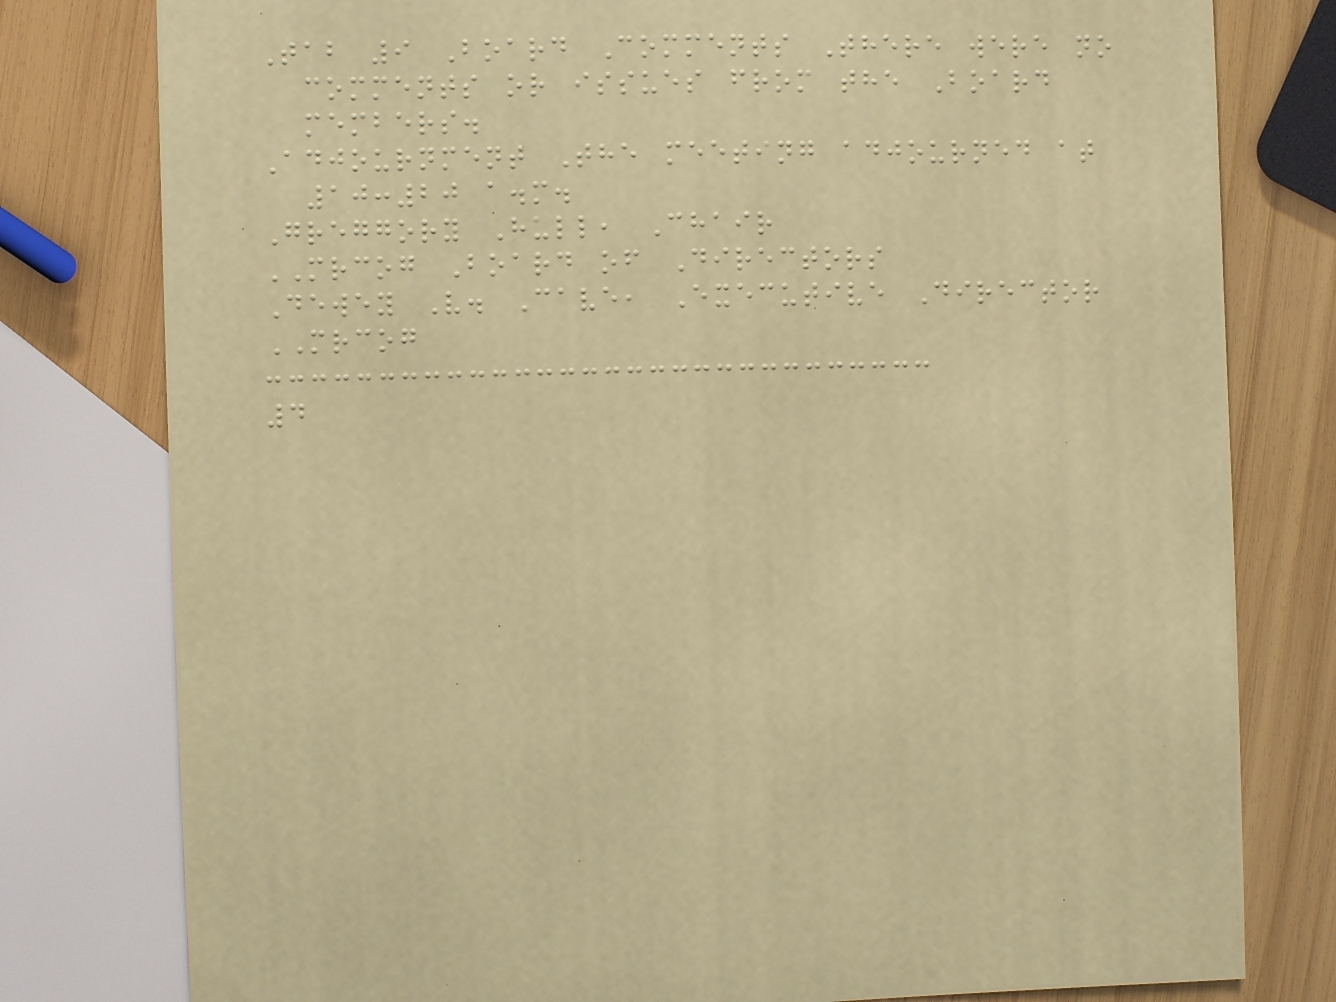Tab 9 Board Comments There were no
comments or issues from the Board
members.
Adjournment The meeting adjourned at
10:20 a.m.
Greggory Hull, Chair
MRCOG Board of Directors
Dewey V. Cave, Executive Director
MRCOG
4
